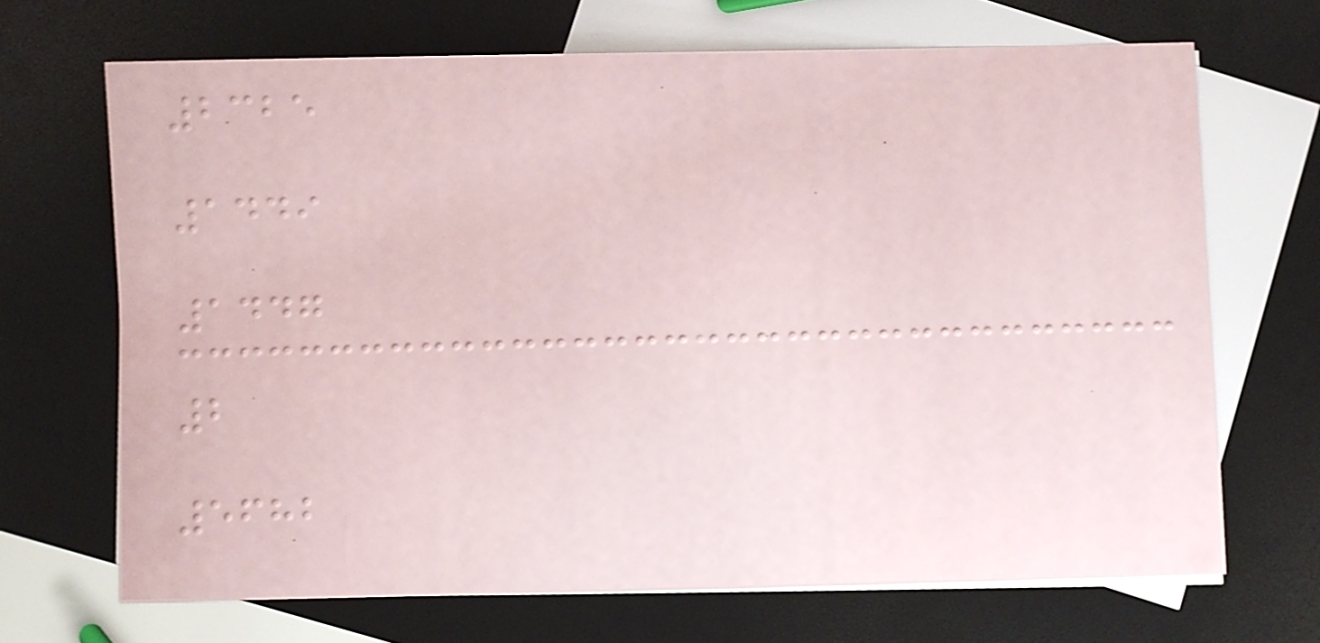2325
1449
1447
2
5682
